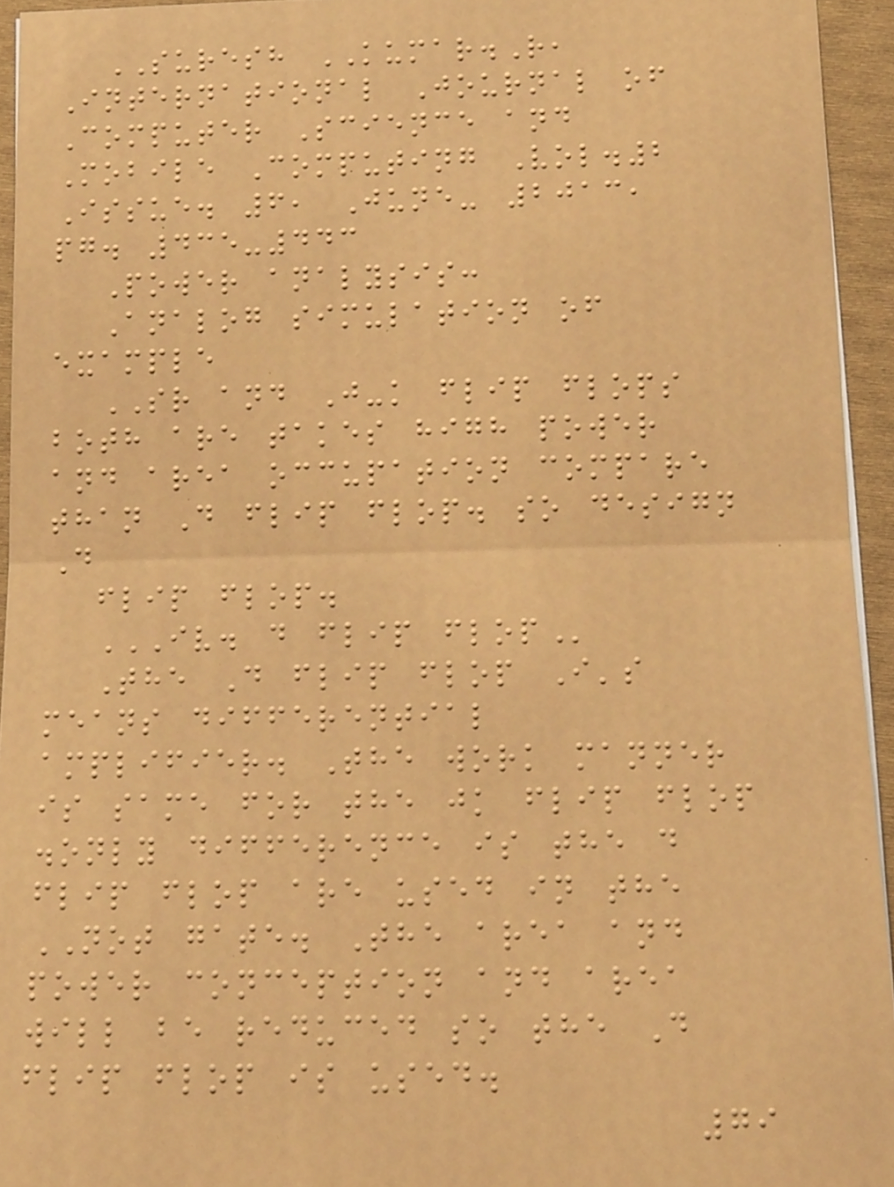SURESH KUMAR.R,
International Journal of
Computer Science and
Mobile Computing Vol.2
Issue. 6, June- 2013,
pg. 435-443
Power analysis:
Analog simulation of
example
SR and J-k flip flops
both are takes high power
and area occupation compare
than D flip flop. so design
D
flip flop.
IV. D FLIP FLOP
The D flip flop I's
means differential
amplifier. The work manner
is same for the jk flip flop
.only difference is the d
flip flop are used in the
NOT gate. The area and
power conception and area
will be reduced so the D
flip flop is used.
79
